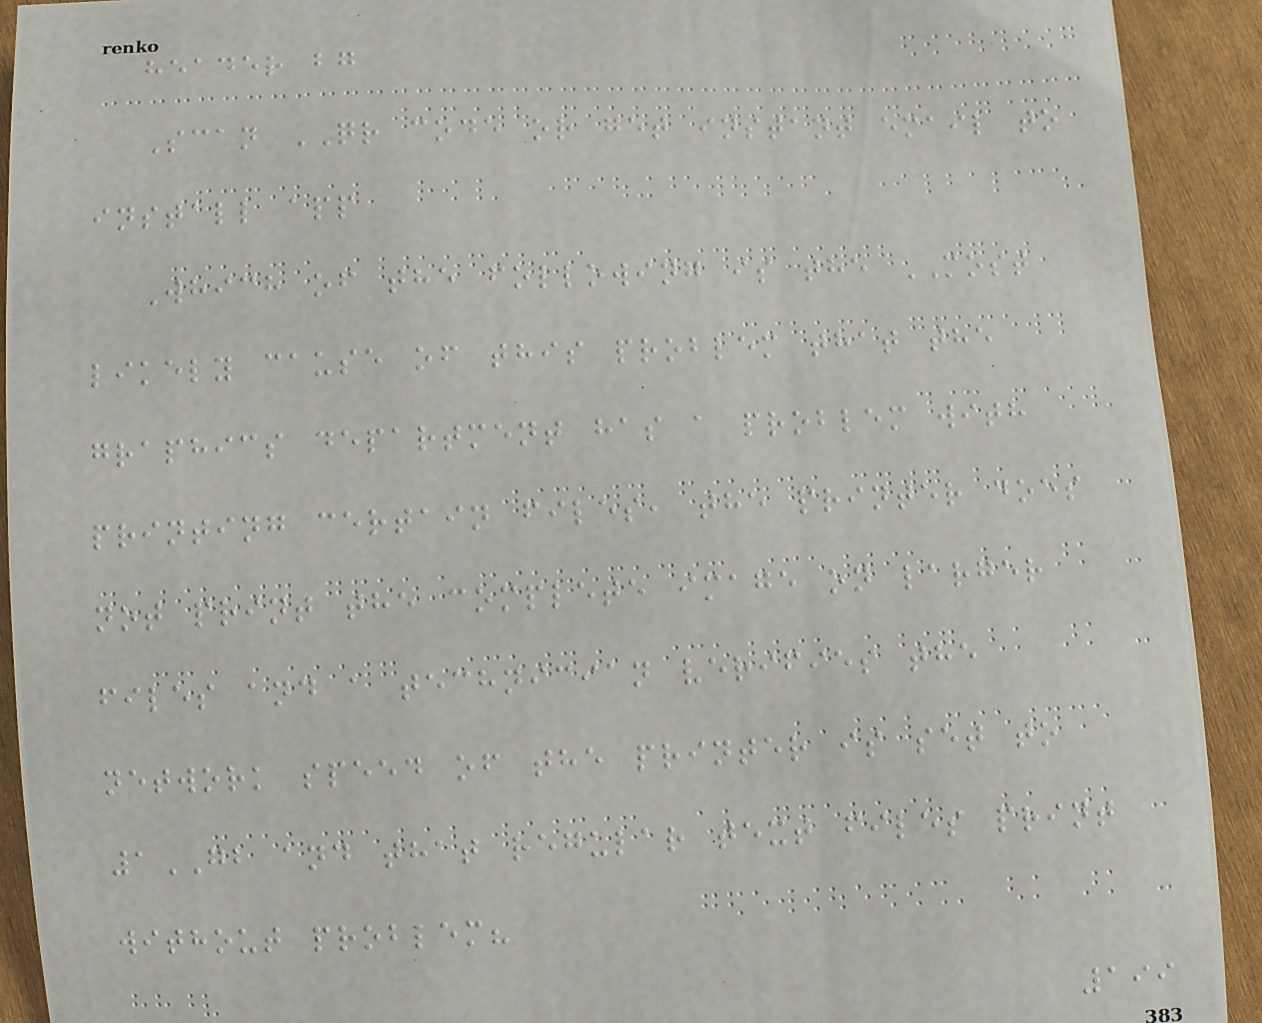header bg
Scan QR code or get instant email to
install app
Which of the following is the MOST
likely cause of this problem that the
graphics department has a problem with
printing certain files, the printer does
not print the complete image on larger
files and a technician verifies the
network speed of the printer is set to
1GB and that regular text files print
without problem?
199
